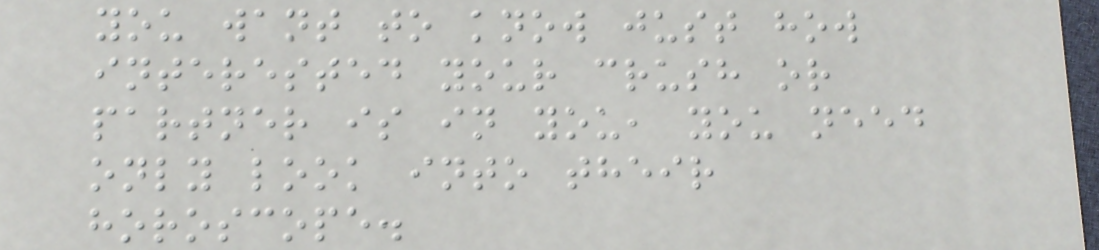you want to know just how
interested your crush or
partner is in you, you need
only look into their
horoscope.
